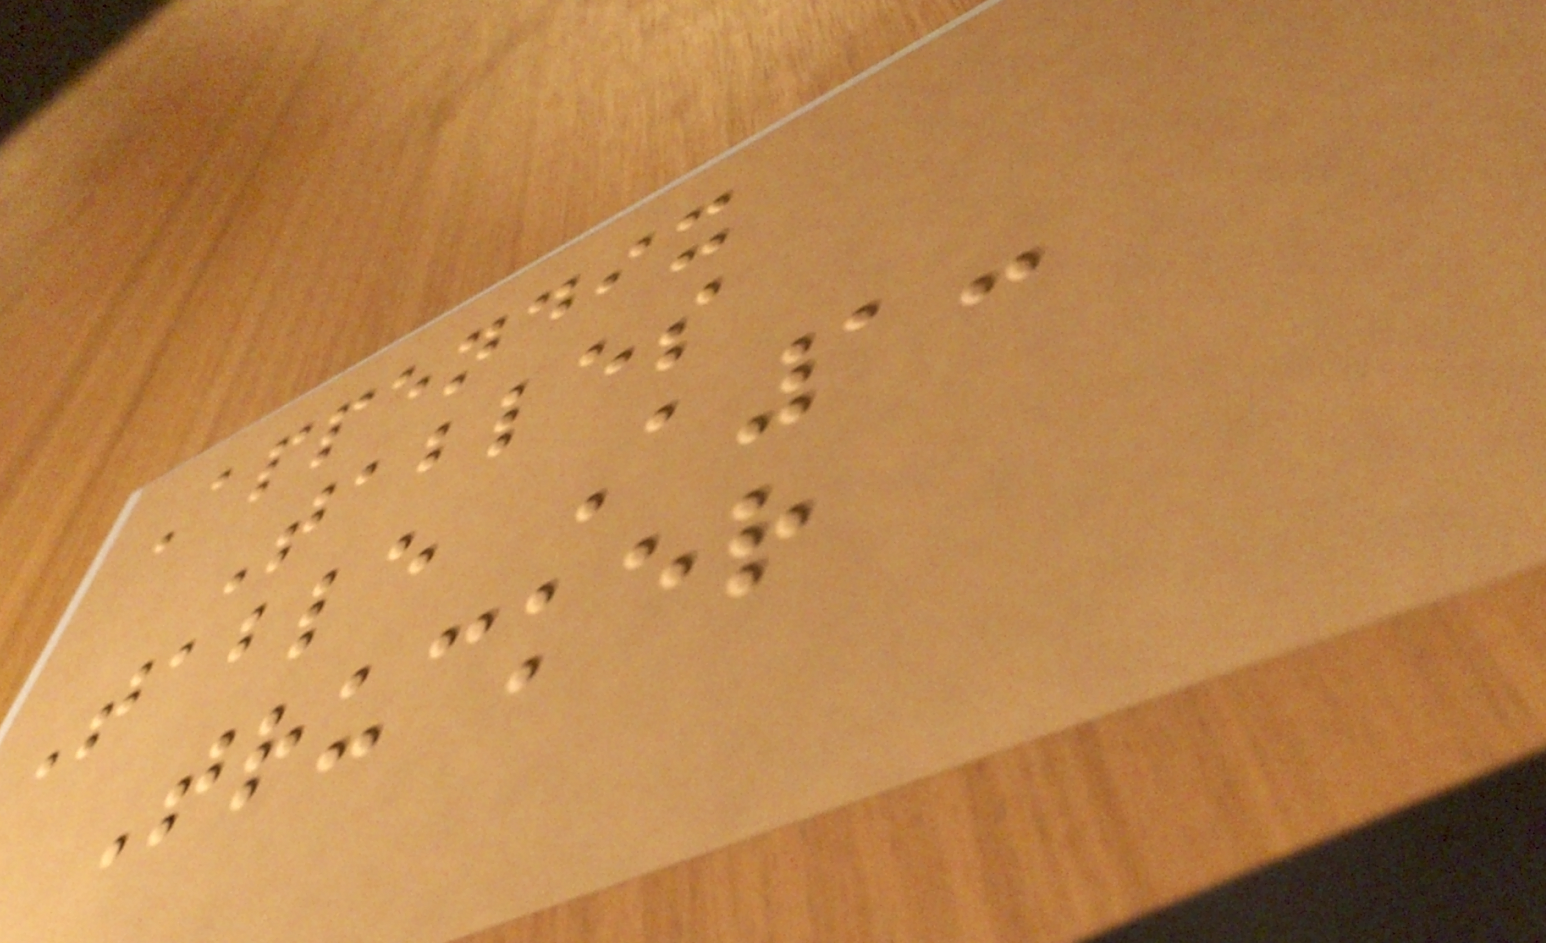Appendix
Tables
Table A1:
Trucker
